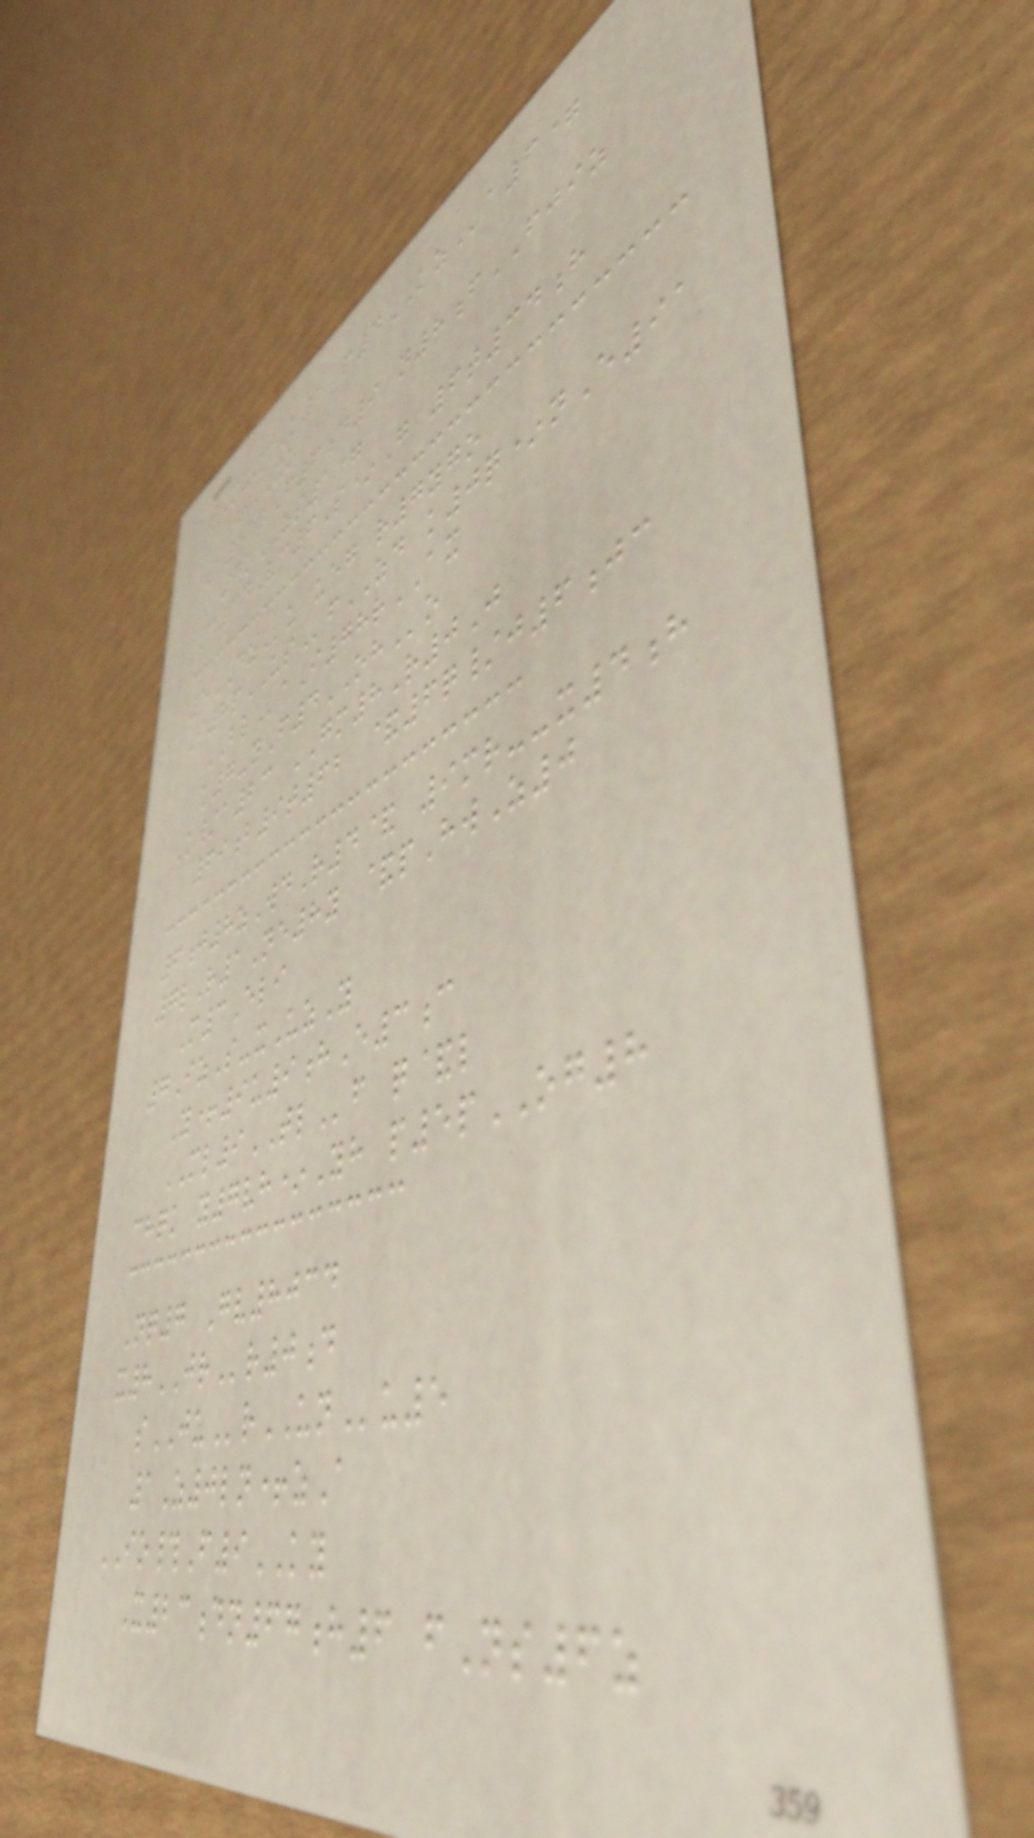tMx3K1 p4KZa6=
+XK
A51vF6d9 n8fFJIZ
7kZS1=
C34Vc6S*G 6t34h
5DZu ueg r7ygo
I8pUSfZD k0q*nE91
BLaI78rAX
k7-yF4OHo
K/a23 GM8R0J
69b9t62 &6q/j6jc
6j8zWdR4& 9mr--x4h
7lR1Ne8y &pHwZ0
M3Eli
7IzS-xUzY
Y+9u9hE3c
ML9TLf q&l
chqk y7vh*Yh p5pOG8
Nq7 Gv8034
x8JRr0d
sJUrUNu5
1Z0ln+zA
IO#F9KY
X23dn67h6 fNs6z
